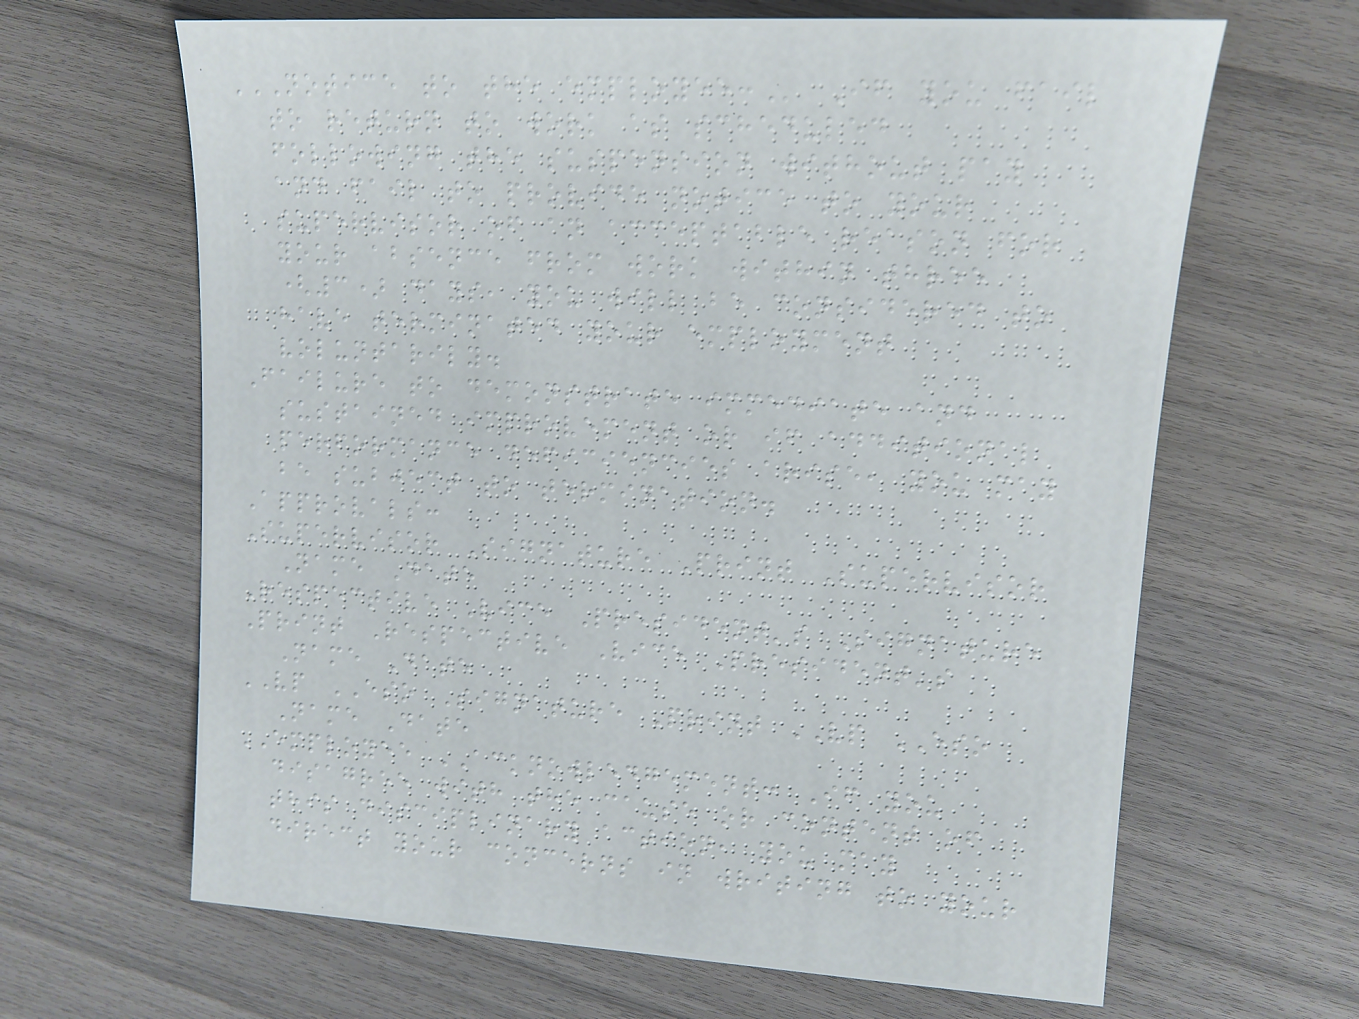NOTICE TO THE EMPLOYEE: If you fail
to return to work as scheduled
following the suspension without pay
and fail to provide notice to your
supervisor of an acceptable reason for
your absence from work within three
(3) days, you will be considered to
have terminated your employment
voluntarily.
Failure to demonstrate immediate and
sustained improvement or if additional
performance deficiencies arise, you may
be subject to termination.
Approvals:
Supervisor Signature Print Supervisor
Name Date
Respective Vice President's Signature
Print Respective Vice President's
Name Date
VP ESO Signature Print VP ESO
Name Date
EMPLOYEE ACKNOWLEDGEMENT: If you
disagree with the cause or content of
this disciplinary action, you may
direct your concerns in writing to your
